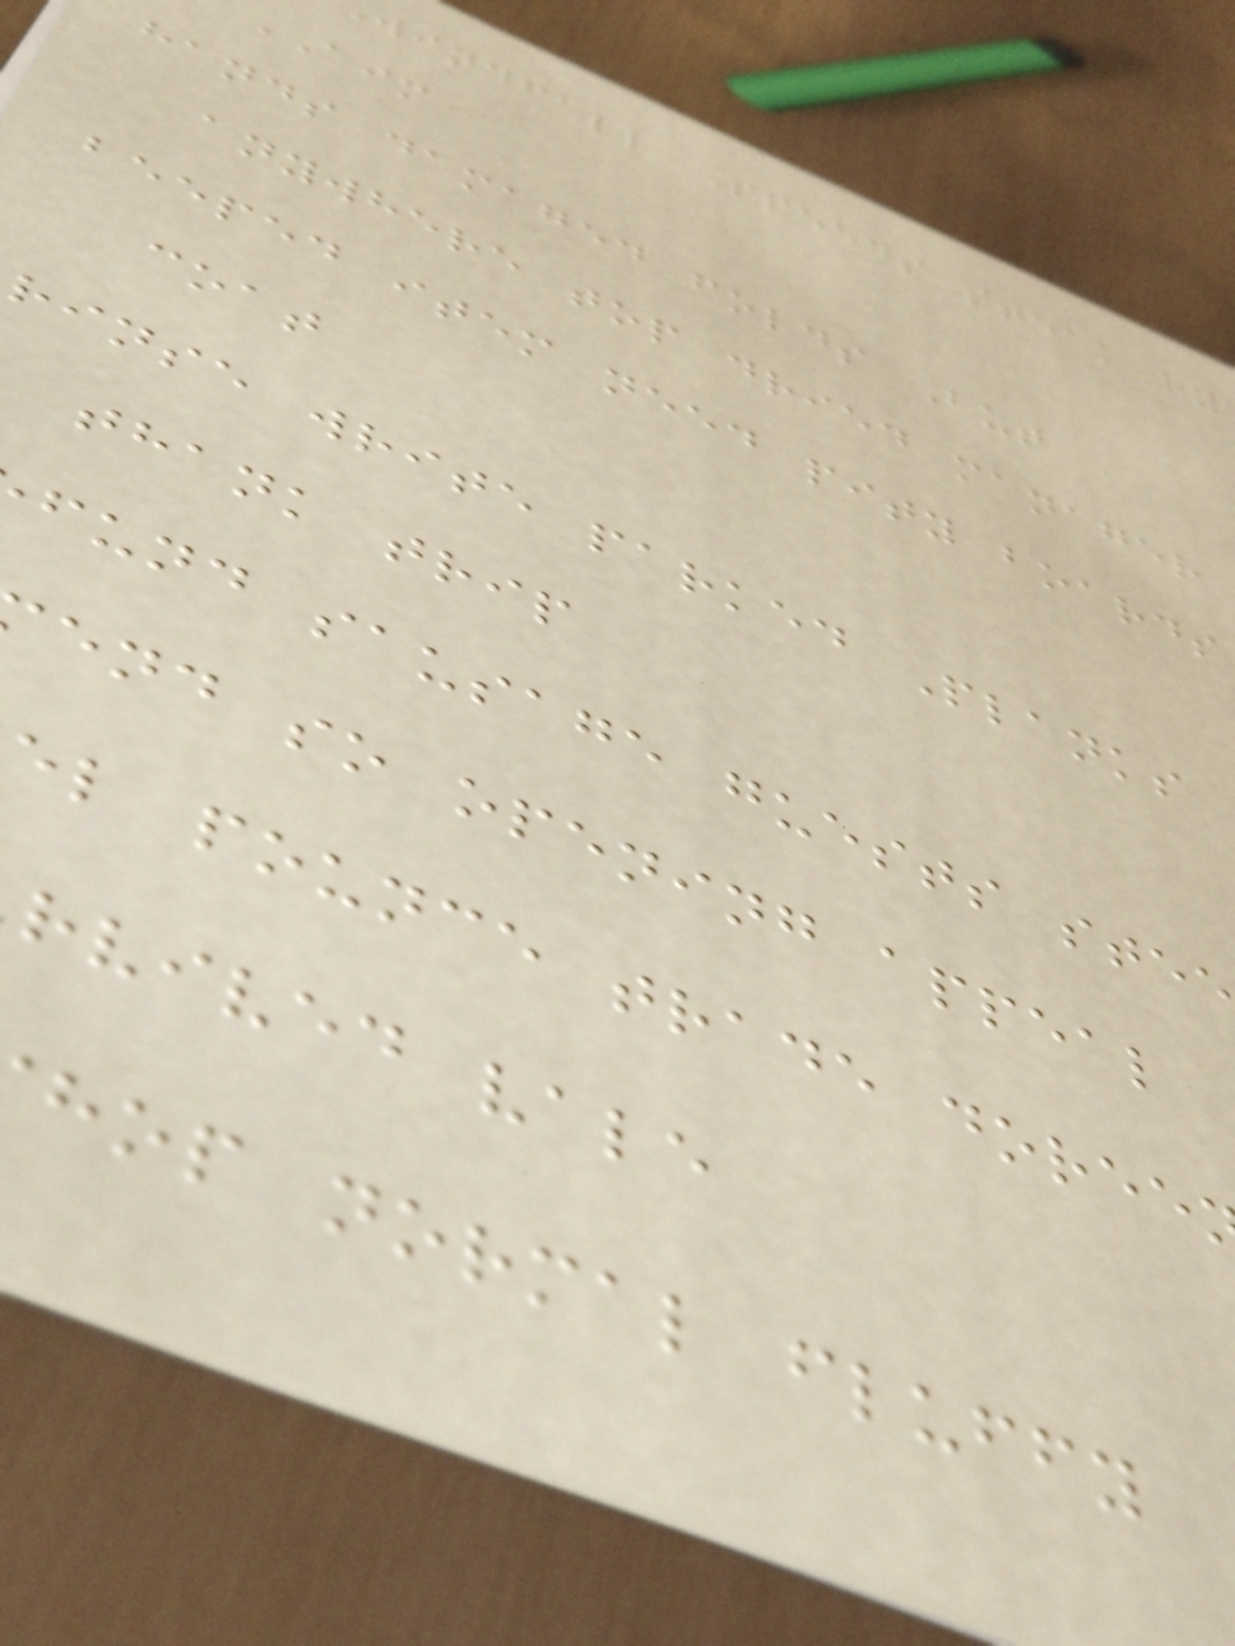windfall Speeds steak ry
AIM
hands damaged folds But
anywhere top dried manager
beeped item need pity boards
coat
rinse write parked Planks
thank trip
fund sausage guests stee
end so opening appeal
el pounce trade doree
rvived vale
hop normal fluffy
